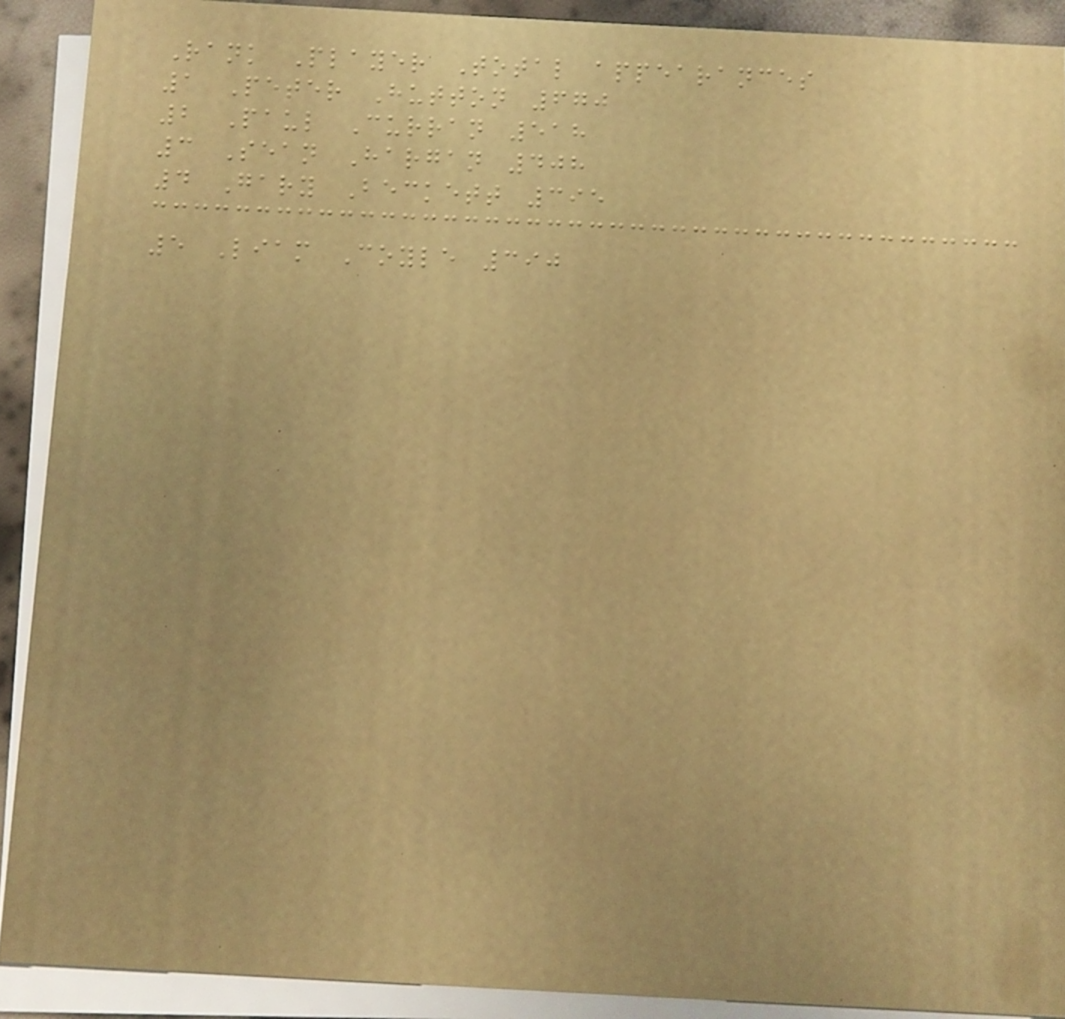Rank Player Total appearances
1 Peter Hutton 670
2 Paul Curran 518
3 Sean Hargan 408
4 Gary Beckett 395
5 Liam Coyle 390
